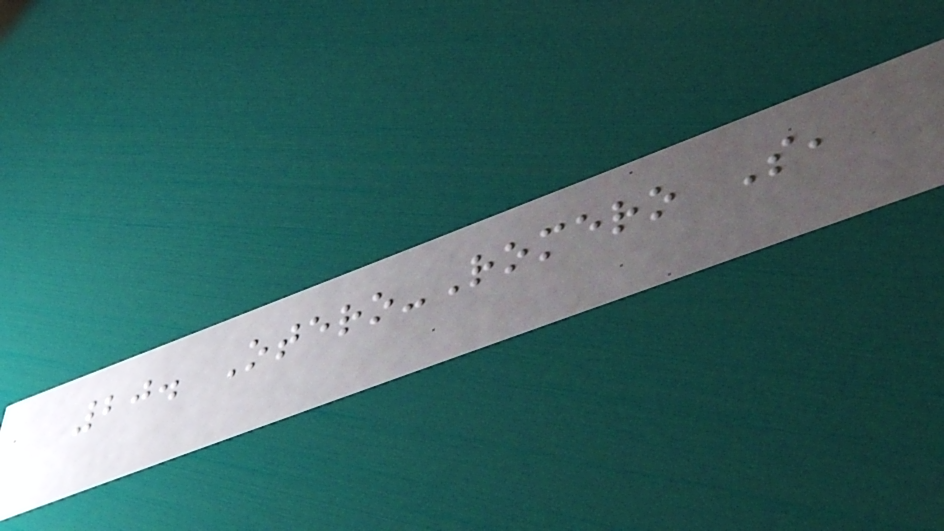20. Otero-Romero S,
